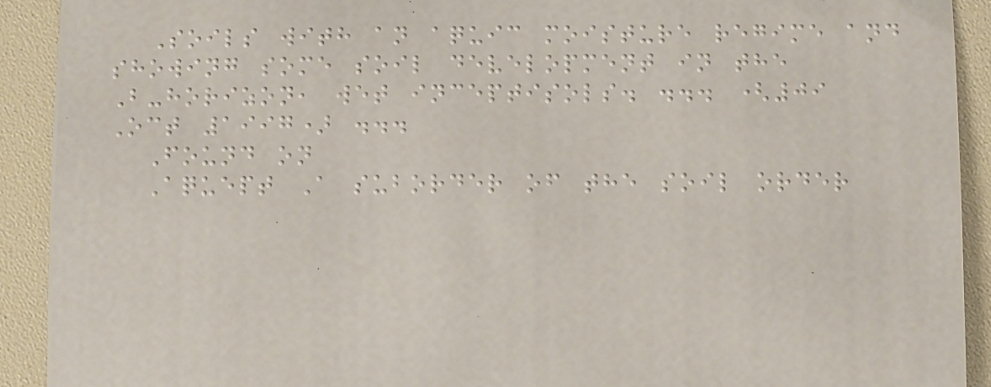Soils with an aquic moisture regime and
showing some soil development in the
B-horizon, wet inceptisols. ... (09
Oct 1997) ...
Found on
Aquept A suborder of the soil order
